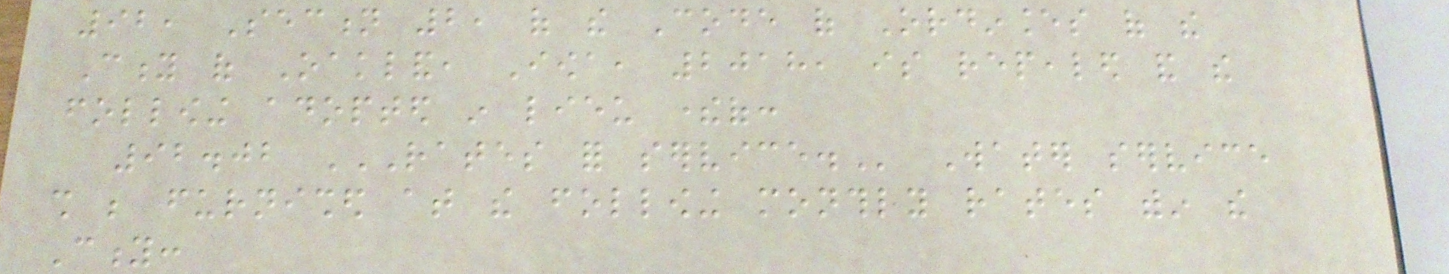92, Section 2, of the Code of Ordinances of the
City of Oakland, Iowa, 2018, is repealed and the
following adopted in lieu thereof:
92.02 RATES FOR SERVICE. Water service
shall be furnished at the following monthly rates within the
City:
